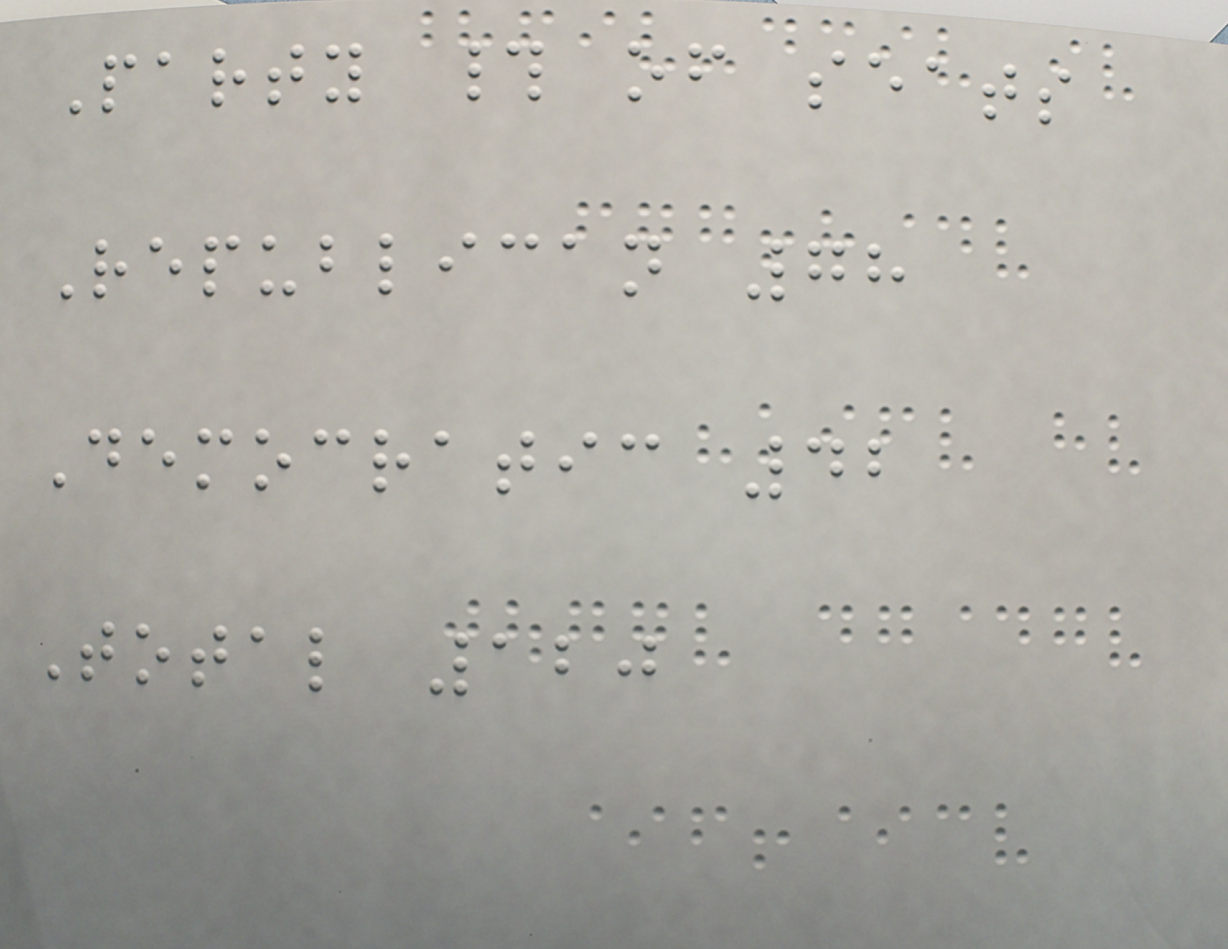Party # of seats
Republican 78
Democratic 42
Total 120
